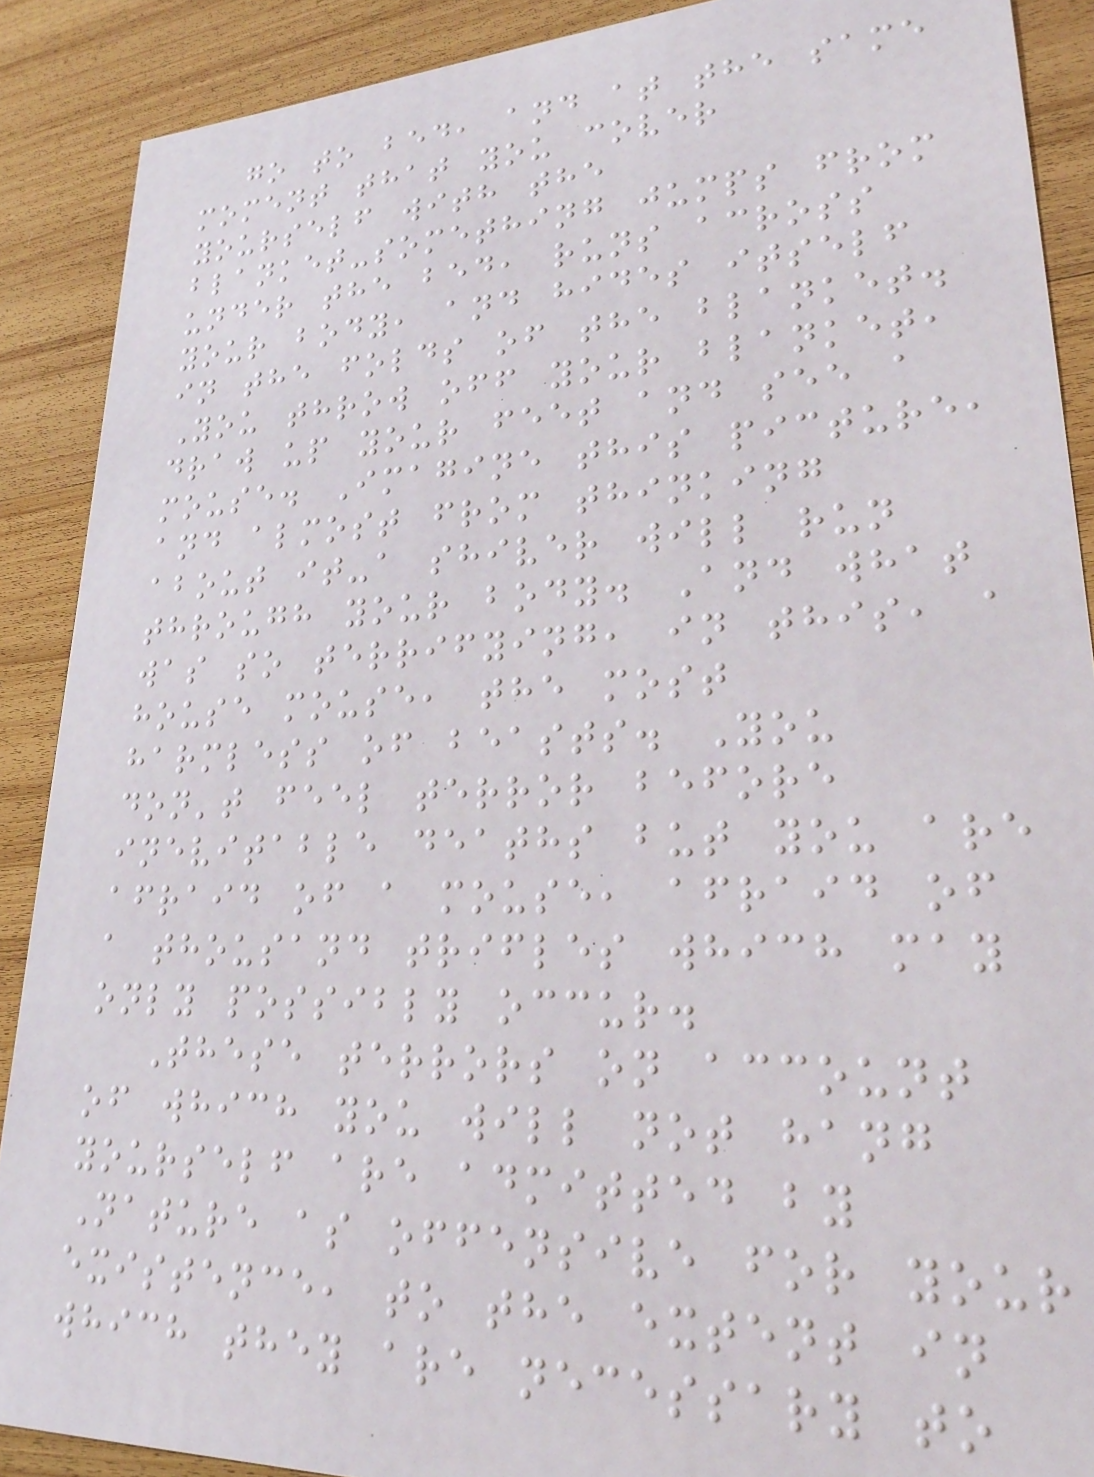go to bed, and at the same
moment that you cover
yourself with the
blanket-something jumps from
under the bed, runs across
your body, and hides itself
in the folds of the blanket.
You throw off your blanket,
draw up your feet and see a
mouse. Imagine this picture,
and almost from thinking
about it-a shiver will run
through your body. And what
was so terrifying, in this, a
house mouse, the most
harmless of beasts. You
don't feel terror before
inevitable deaths but you are
afraid of a mouse, afraid of
a thousand trifles which may
only possibly occur.
These terrors on account
of which you will not hang
yourself are admitted by
Nature as offensive for your
existence, to the extent in
which they are necessary to
